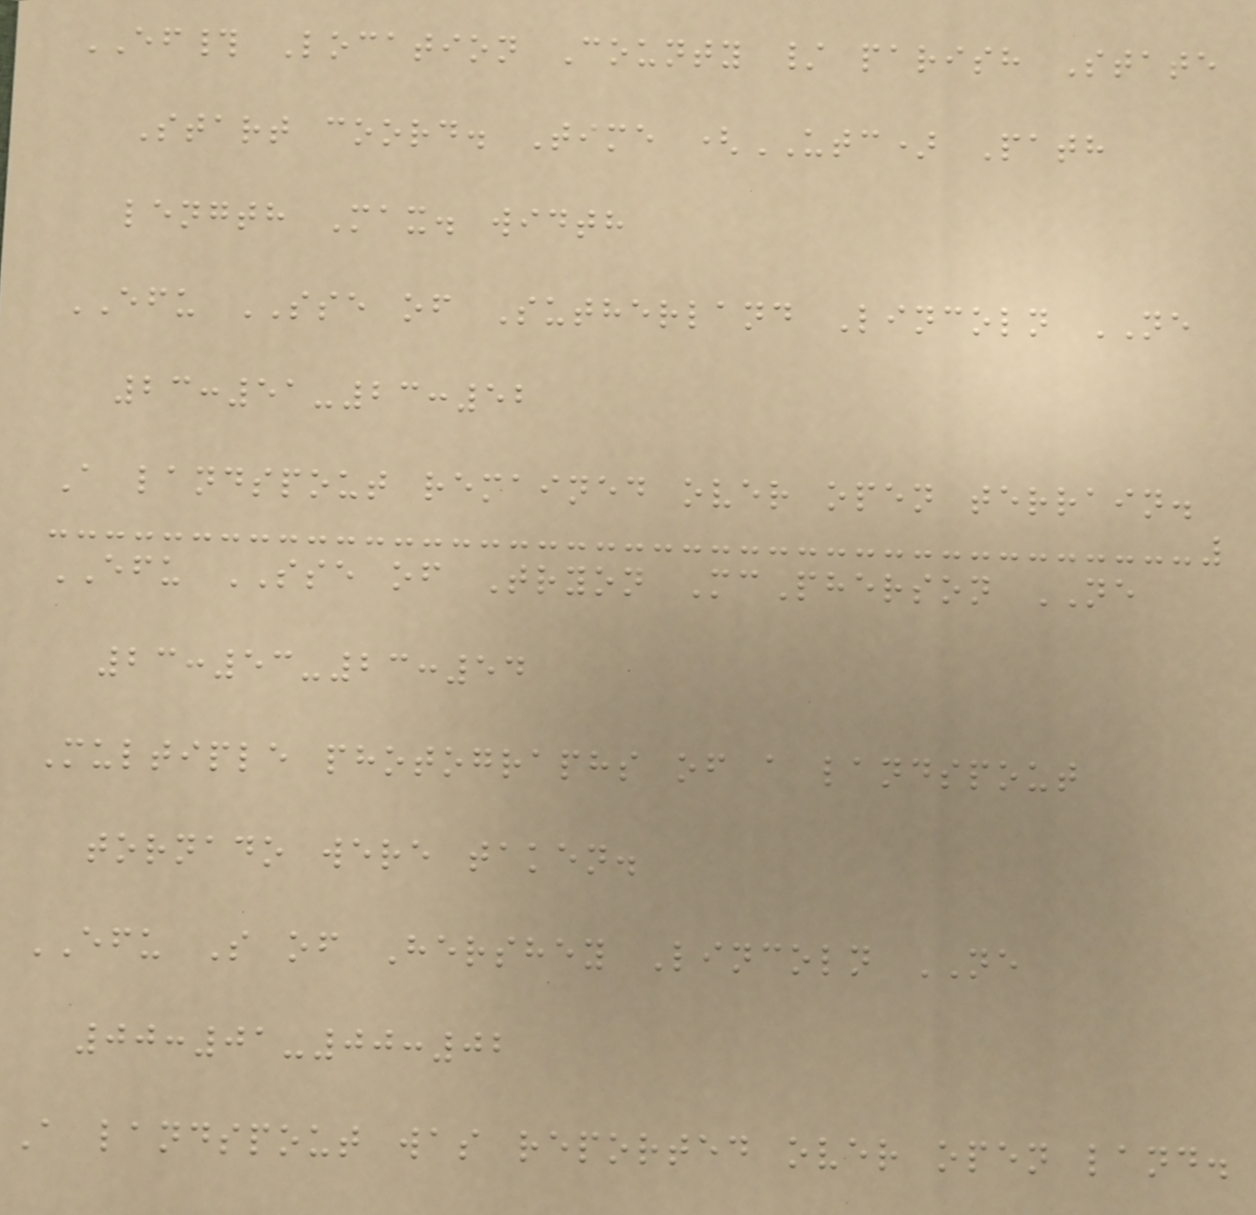EF# Location County / parish State
Start coord. Time (UTC) Path
length Max. width
EFU SSE of Sutherland Lincoln NE
23:51-23:52
A landspout remained over open terrain.
EFU SSE of Tryon McPherson NE
23:53-23:54
Multiple photographs of a landspout
tornado were taken.
EFU S of Hershey Lincoln NE
00:01-00:02
A landspout was reported over open land.
